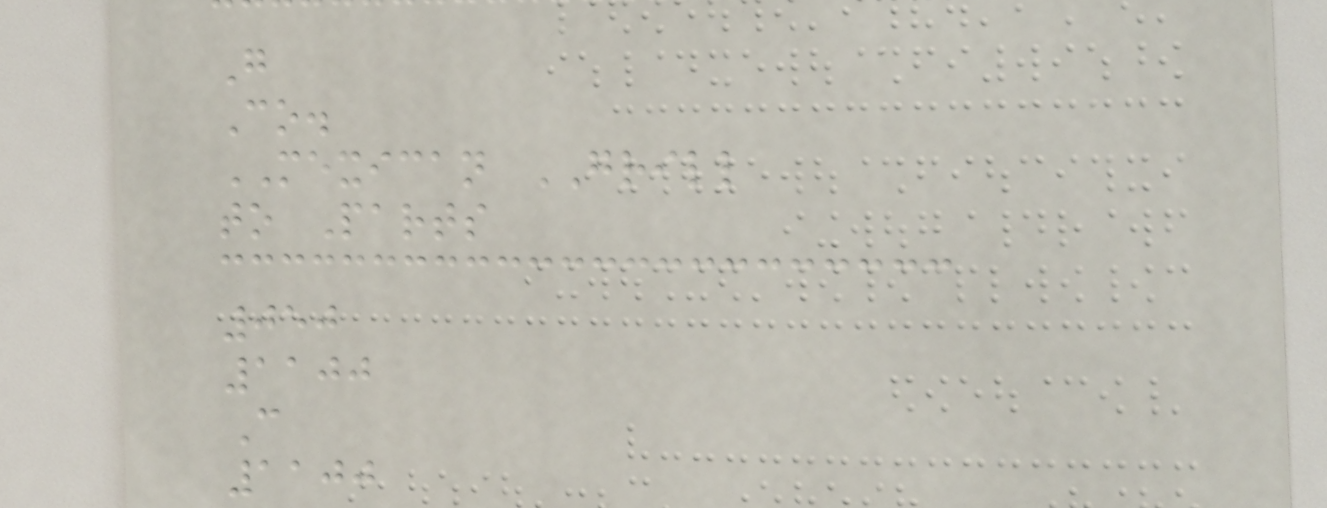G
Co.
MEXICAN GRILL
to Parts
050
1100
C
1100
